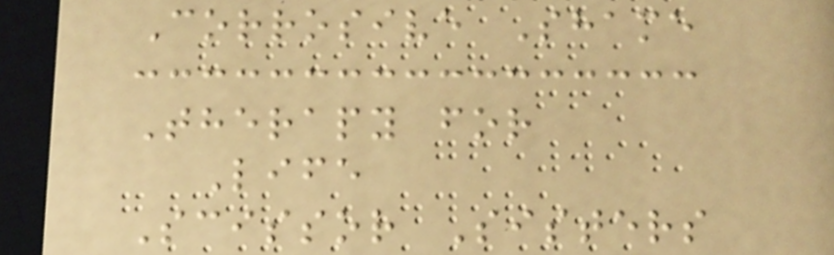Corrosive Shame
Therapy for
Life
Scissor Sisters
